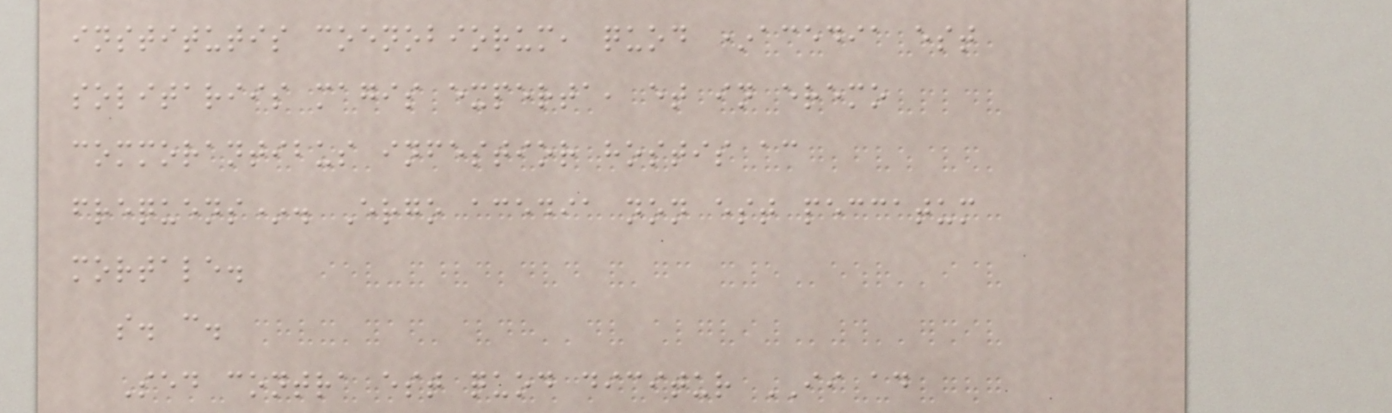institutis coenobiorum, quod *acedia est
solitariis magis experta, et in eremo
commorantibus infestior hostis ac
frequens*. Ergo acedia non est peccatum
mortale.
s. c.
Sed contra est quod dicitur II ad
